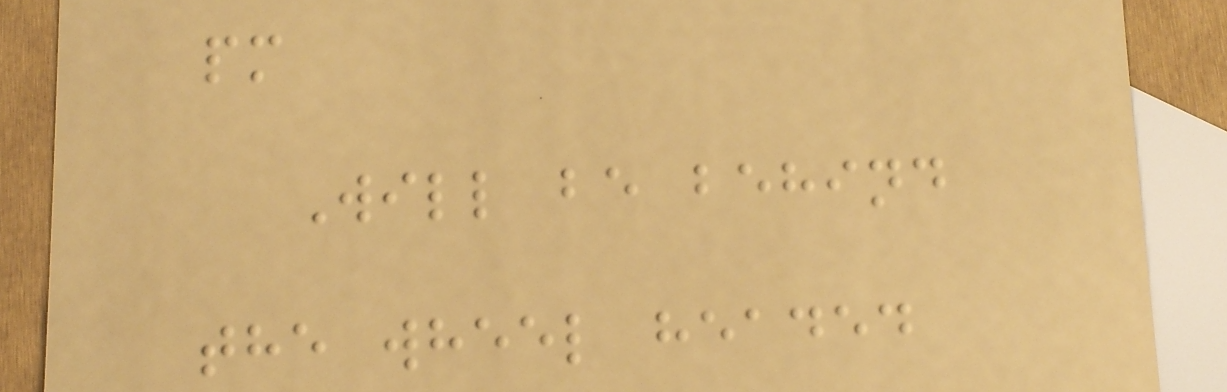pm
Will be behind
the wheel headed
